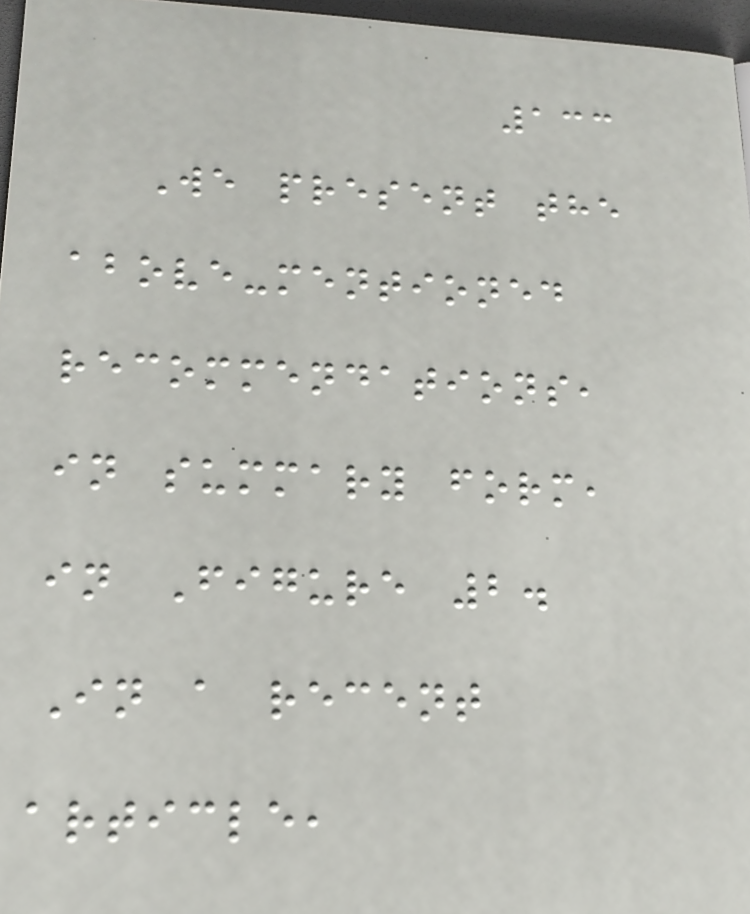133
We present the
above-mentioned
recommendations,
in summary form,
in Figure 2.
In a recent
article,
